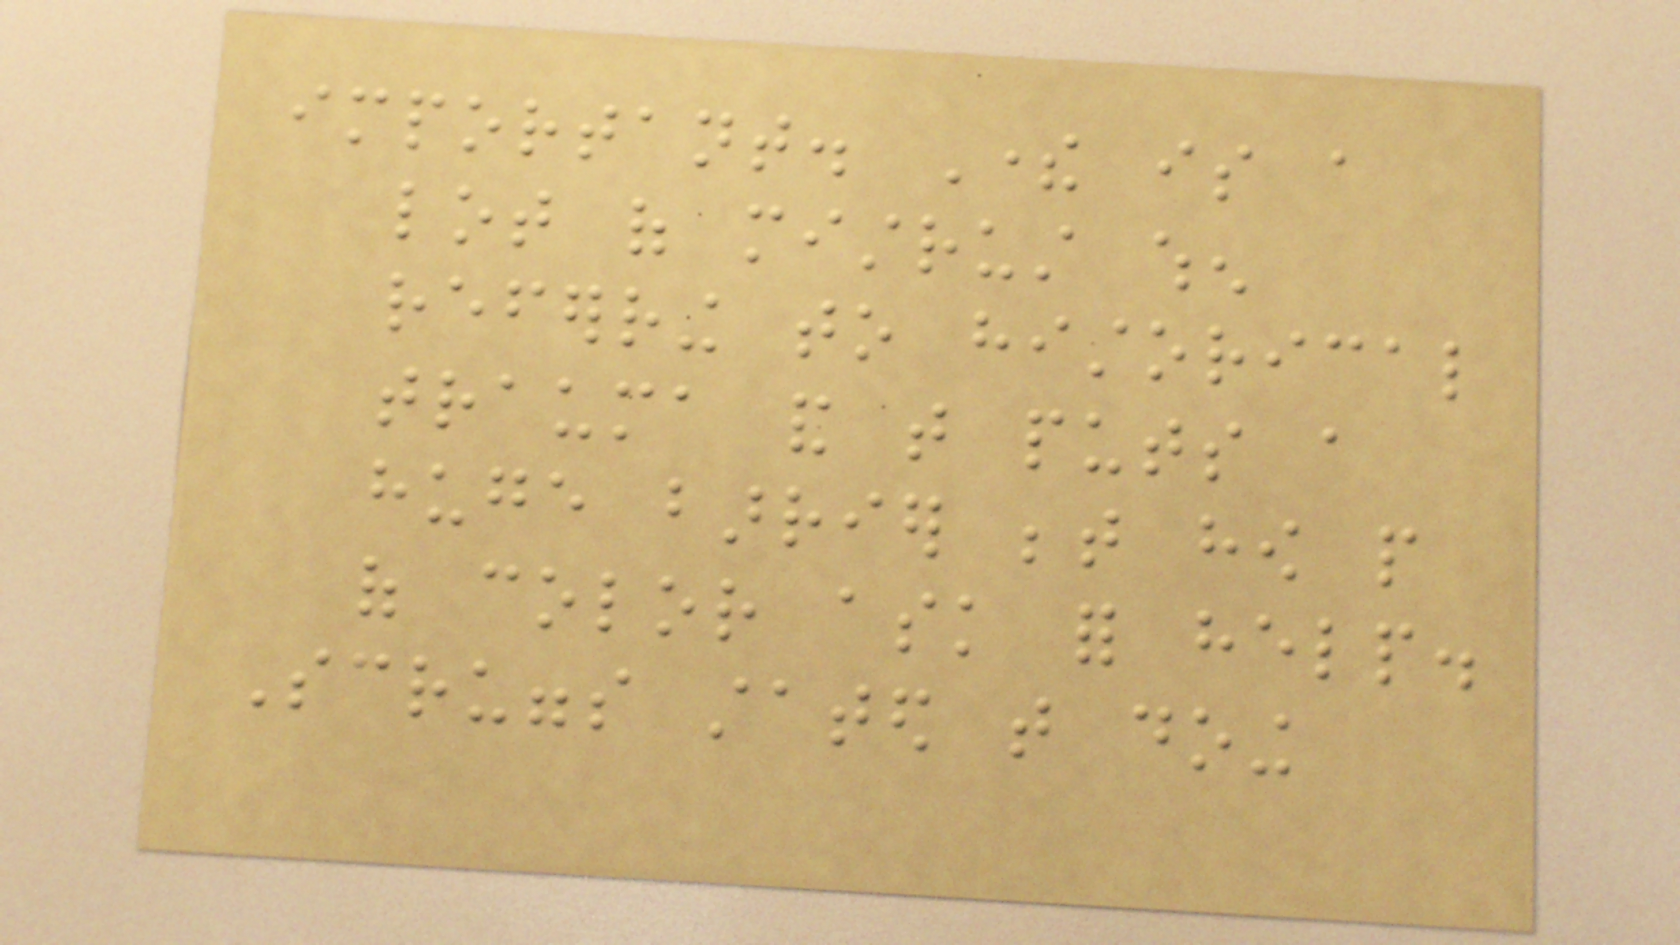important. There is a
lot of mistrust when
referring to historical
trauma and that puts a
huge barrier between how people
of color ask for help.
Scruggs stated that doing
